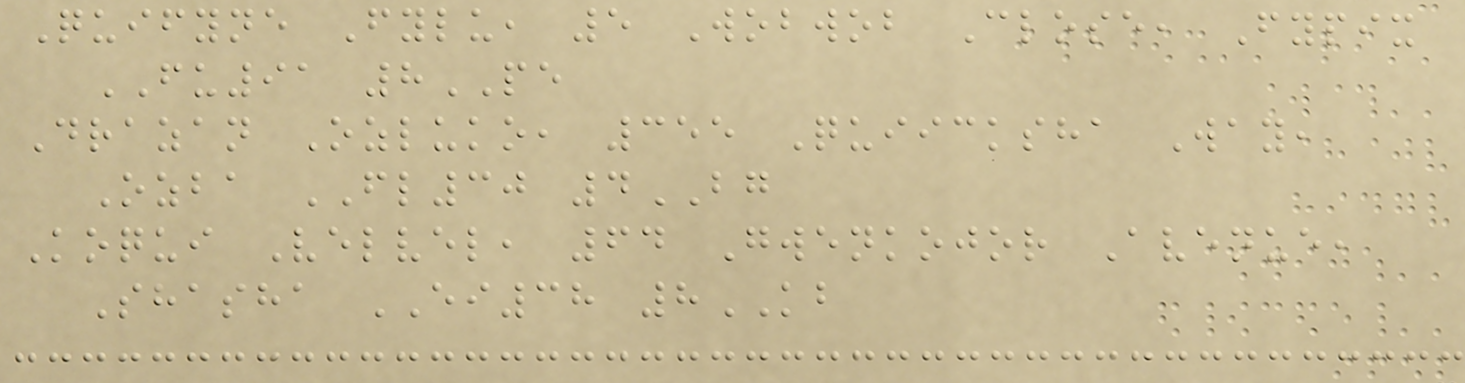Quifyne Fylu, 5 Wobwob Close, Fypix
FU91 8PE
Drazan Ozluko, 355 Quiicksha Way,
Ozba FL30 4BG
Koqui Velvel, 64 Gwenkojor Avenue,
Shasha EI38 8KB
